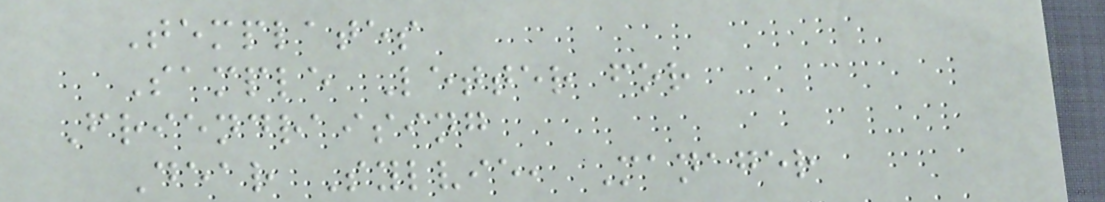Templates
Sample Letter for
Friendraising
Dear Sylvie, Manager
